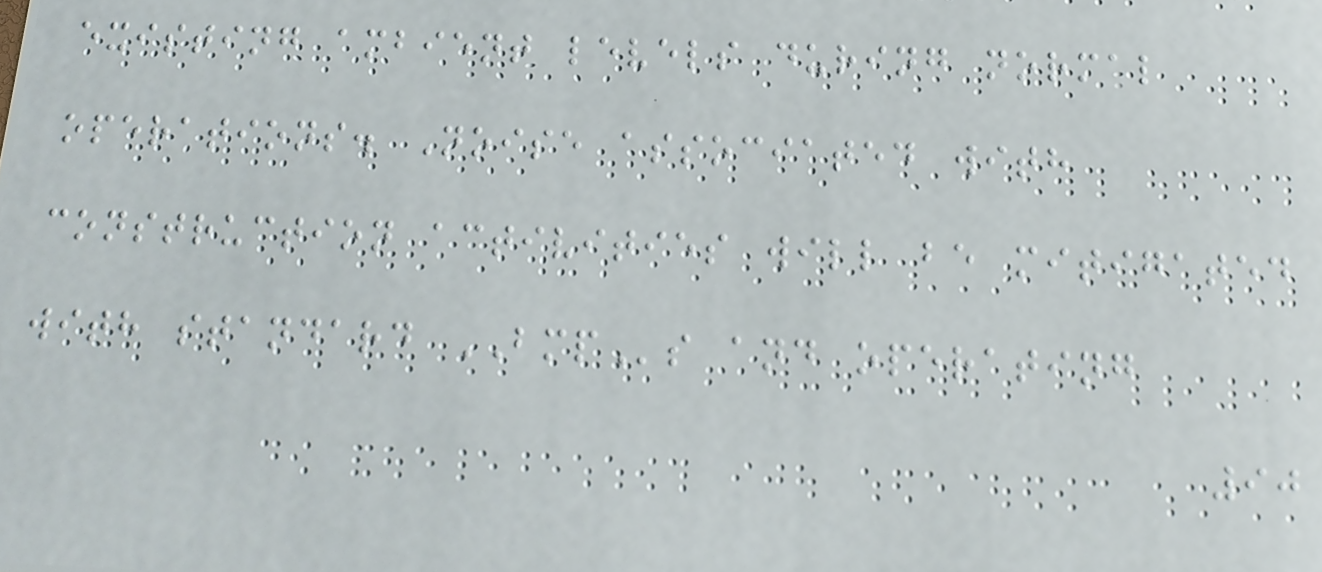existing ambient levels during normal
operations. Noise associated with
construction activities will be mitigated
with standard BMPs and operating
90
